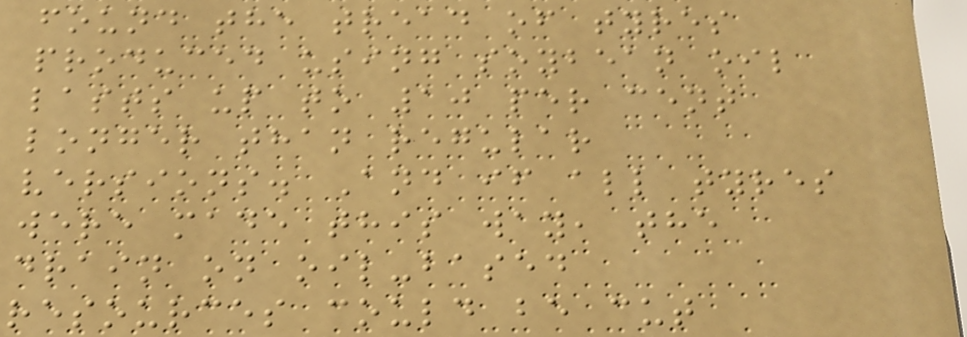found the tread of tyres
produced using soybean oil
lasts up to 10 per cent
longer than regular
versions. And if all tyres
were made this way, the
drain on oil-based
resources could be cut
